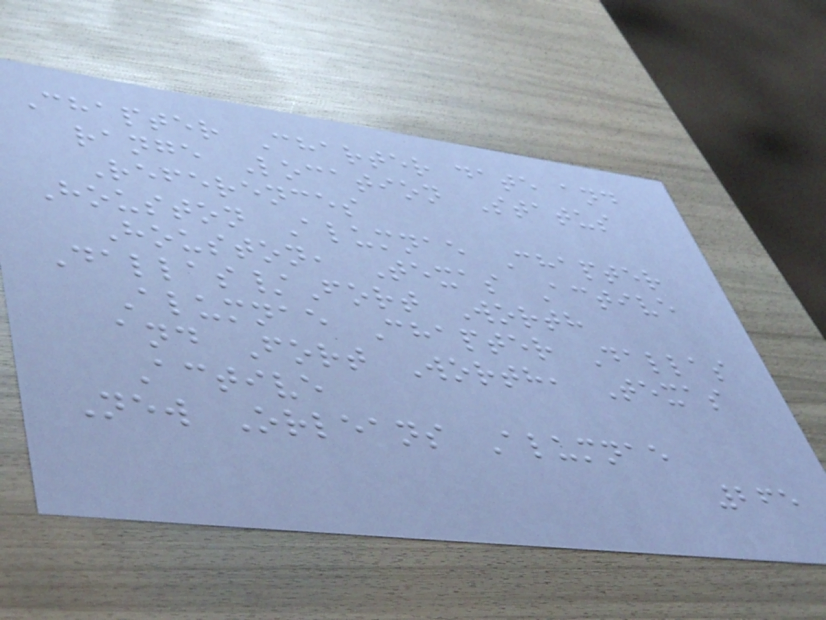Chapter Charter date and
range Location Status
References
Houston Alumnae Chapter
Houston, Texas Active
Dallas/Fort Worth
Alumnae Chapter Dallas
and Fort Worth, Texas
Active
New Orleans Alumnae
265
